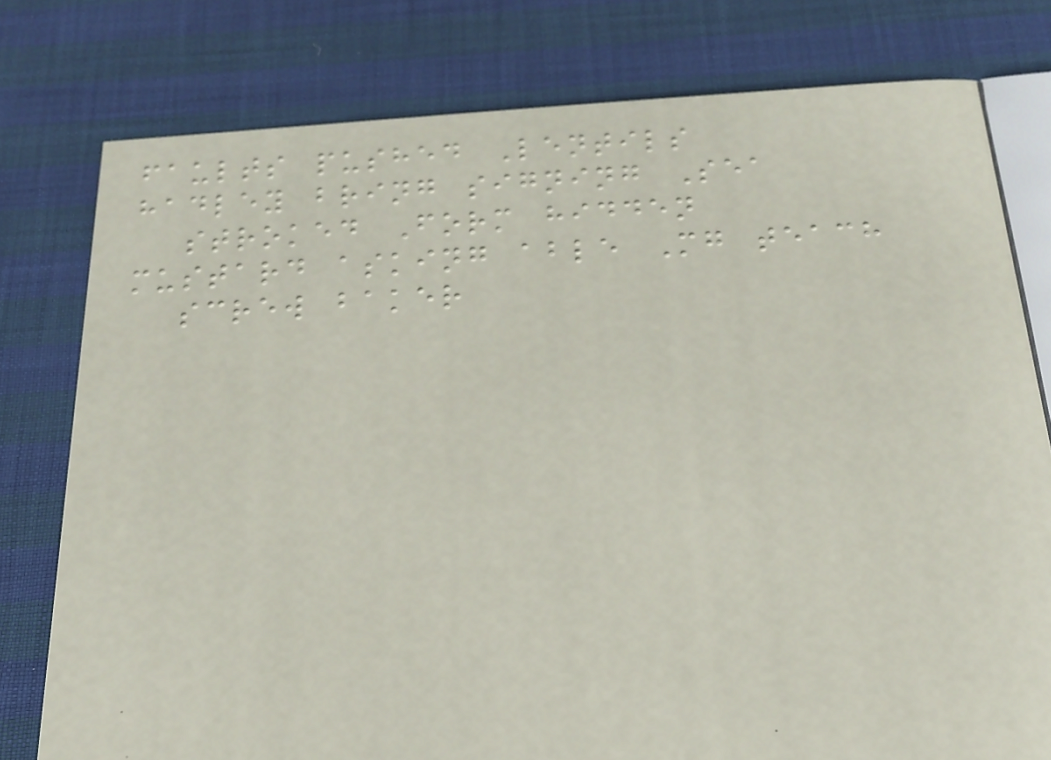faults pushed Lentils
hadley bring signing Sea
stroked Form hidden
mustard asking able Mg teach
screw baker
